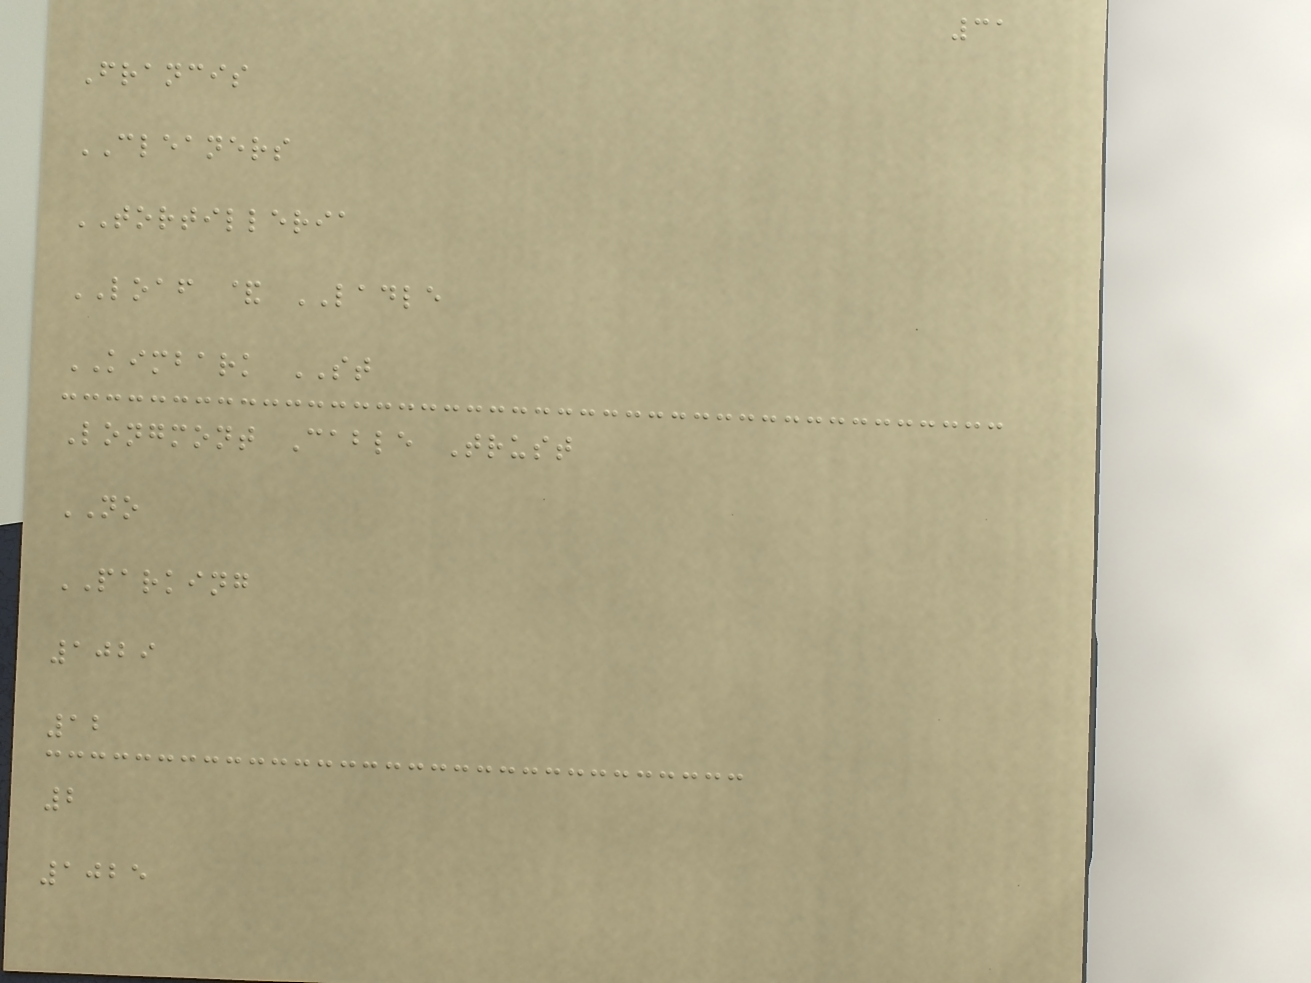31
Francis
CLEANERS
TORTILLERIA
LOAF & LADLE
KIMBARK ST
Longmont Cable Trust
NO
PARKING
1029
12
2
1025
